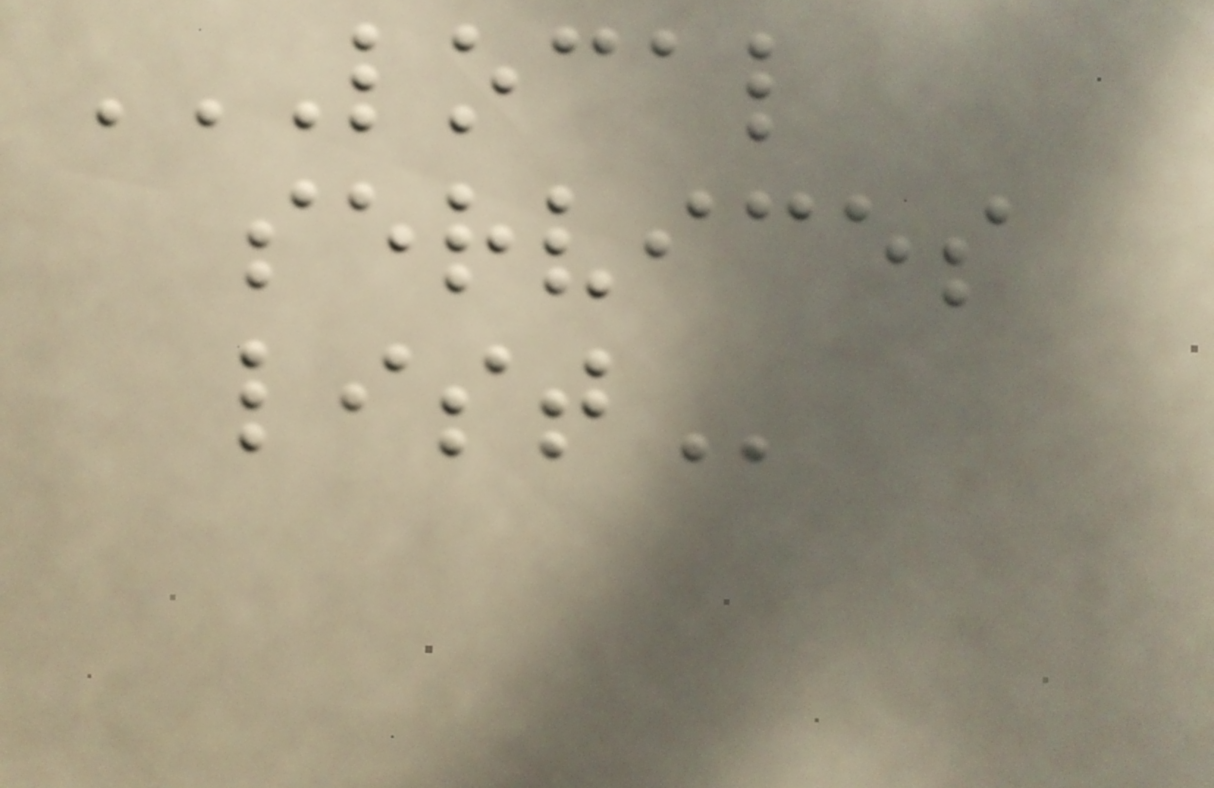LOCAL
SERVICES
LIST
